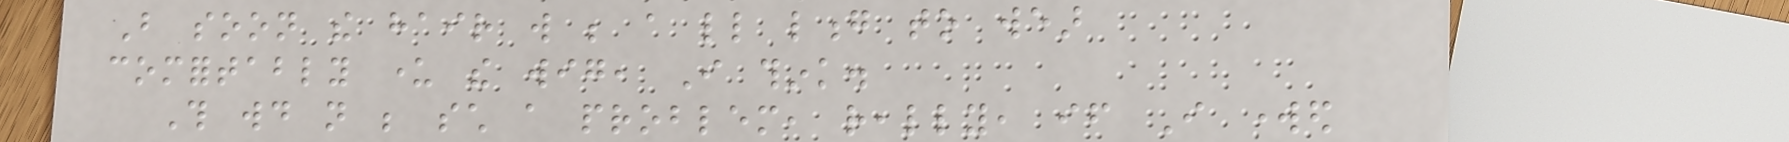But soon the hair will be a little long to wear
comfortably under the wig, I think.
This would not be such a problem, really, if I worked
